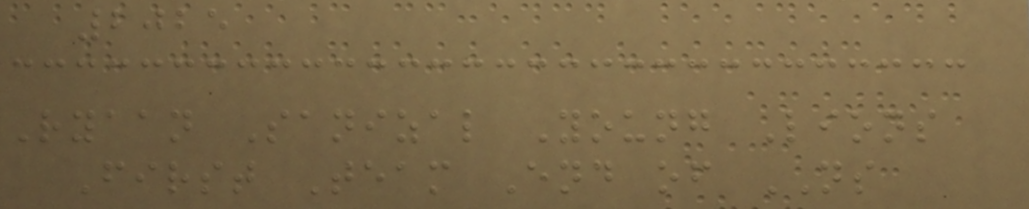2025
Ryaan Sanizal Young Lions
First Team End of NS
